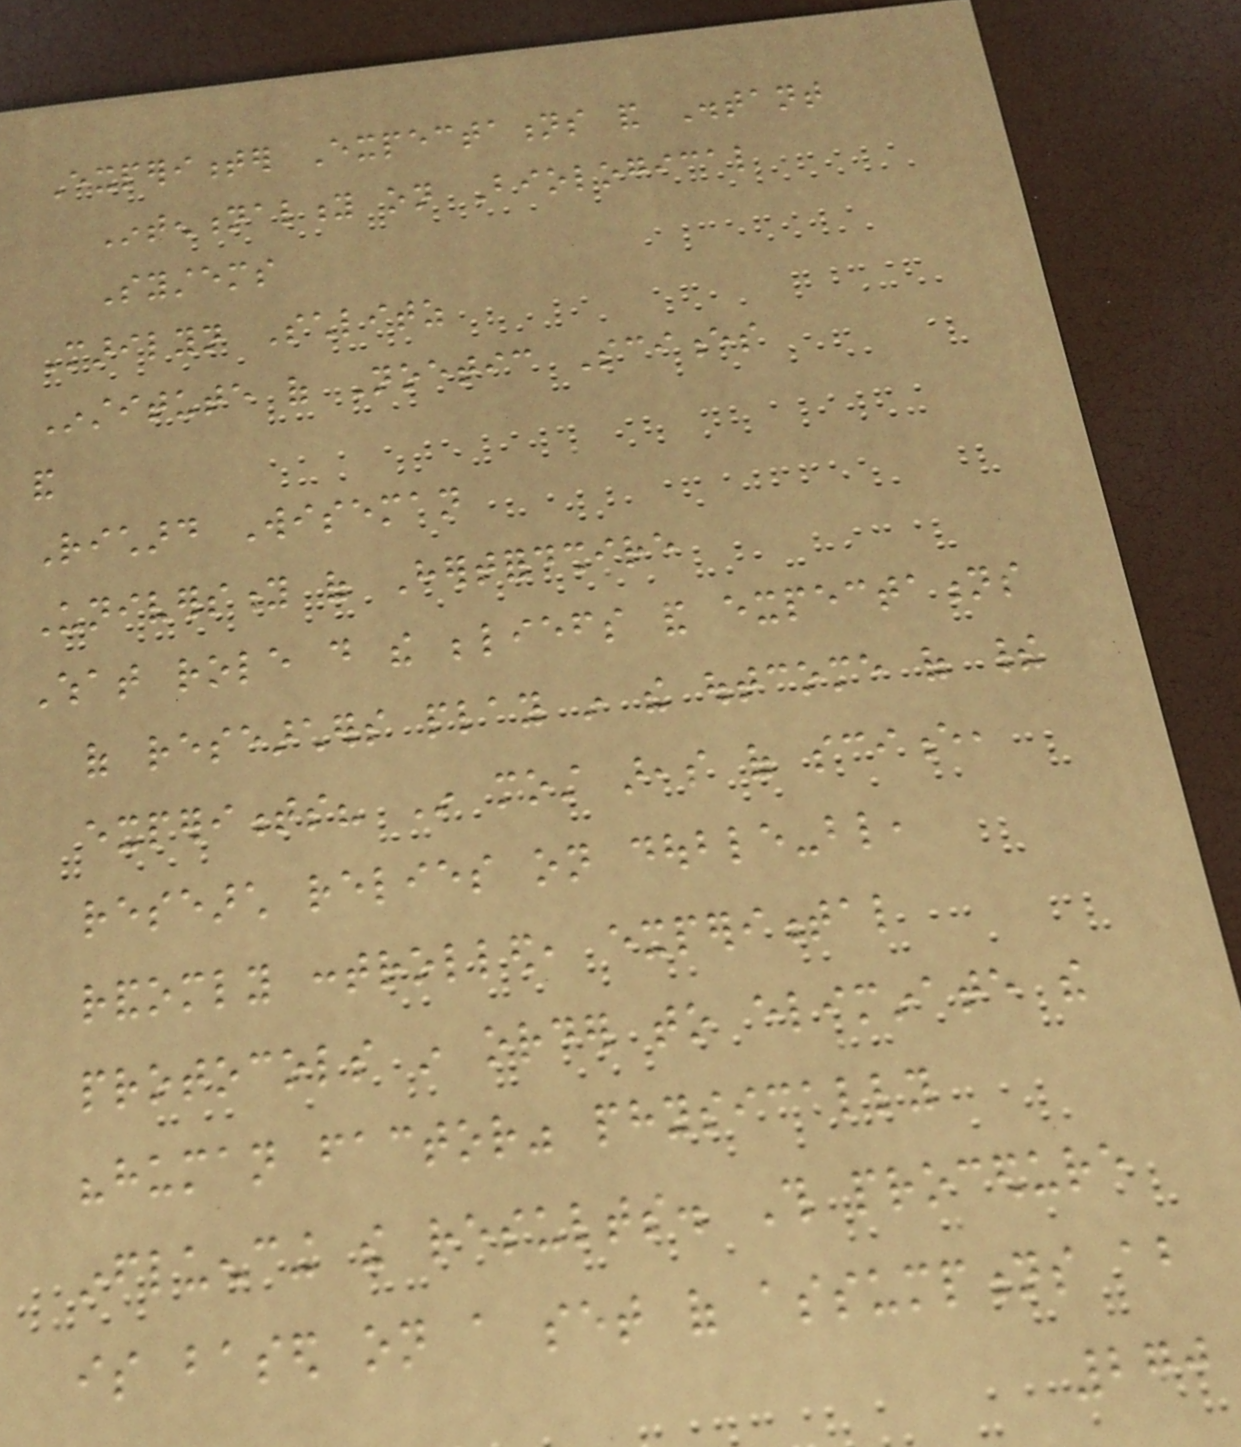Experimenter Expectations and Distant
Intentionality on Biological
Systems
Marilyn Schlitz
Institute of Noetic Sciences
and
Richard Wiseman
University of Hertfordshire
What role do the beliefs and expectations
of researchers play in the outcome of their
experiments? In most areas of science,
research relies on double-blind,
randomly controlled, experimental
protocols in order to eliminate the
"human factor" physically
influencing the results. This procedure
is based on a set of assumptions about
270
